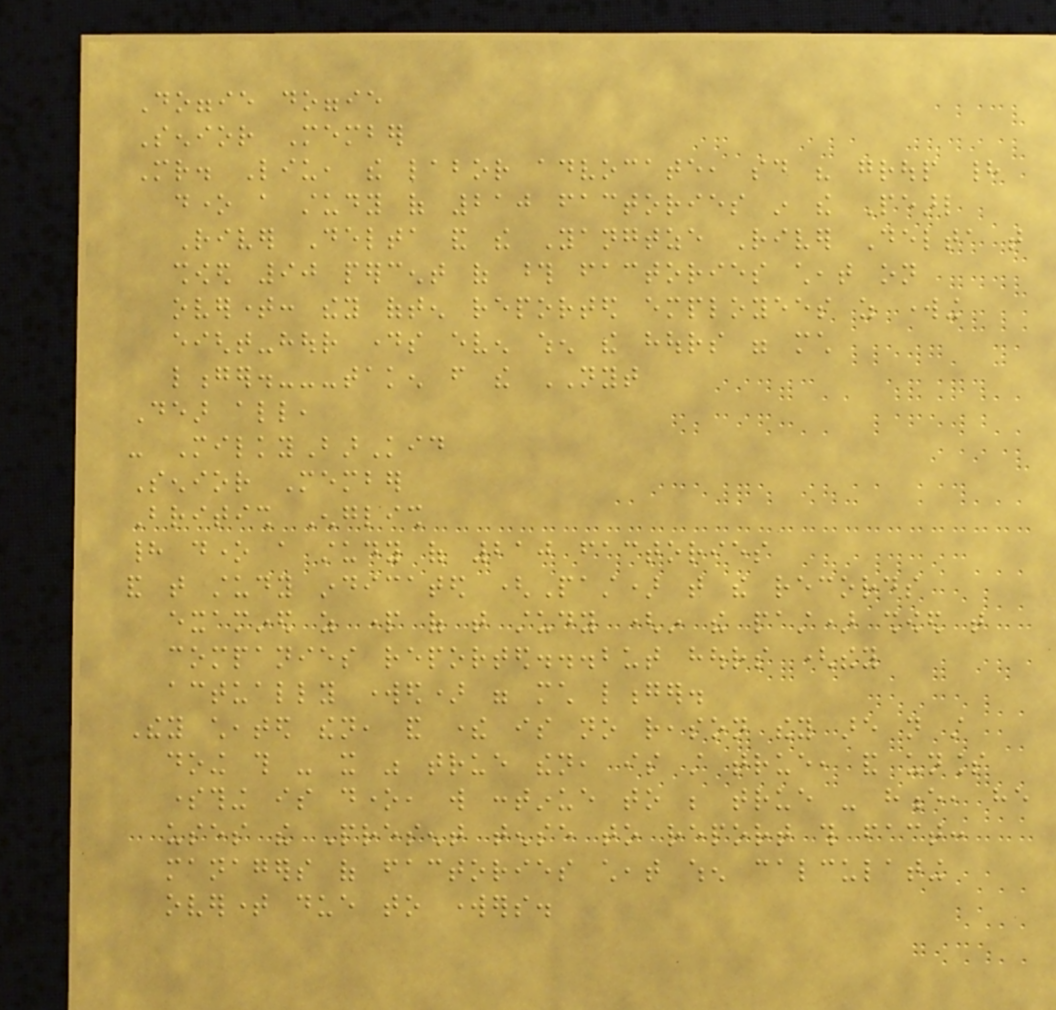Doggie doggie
Senior Member
Mr. Liu, the labor advocate, said his group had
done a study of 210 factories in the Pearl
River Delta and the Yangtze River Delta that
showed 90 percent of those factories cheat on
overtime: they often reported employees as working
eight-hour days even when the hours were much
longer.---taken from the NYT
Dear all,
- MilkyBarKid
Senior Member
British English
had done a study of 210 factories
and that study indicated (Past) that the records
examined as part of that study (in the past) showed that
companies reported...but hours (they
actually worked) were much longer.
They cheated then, and there is no reason they are not still
doing this - it was true then, is still true, and unless
something is done, will continue to be true - hence, he
uses the Present tense to report this fact:
managers of factories cheat when calculating
overtime due to workers.
